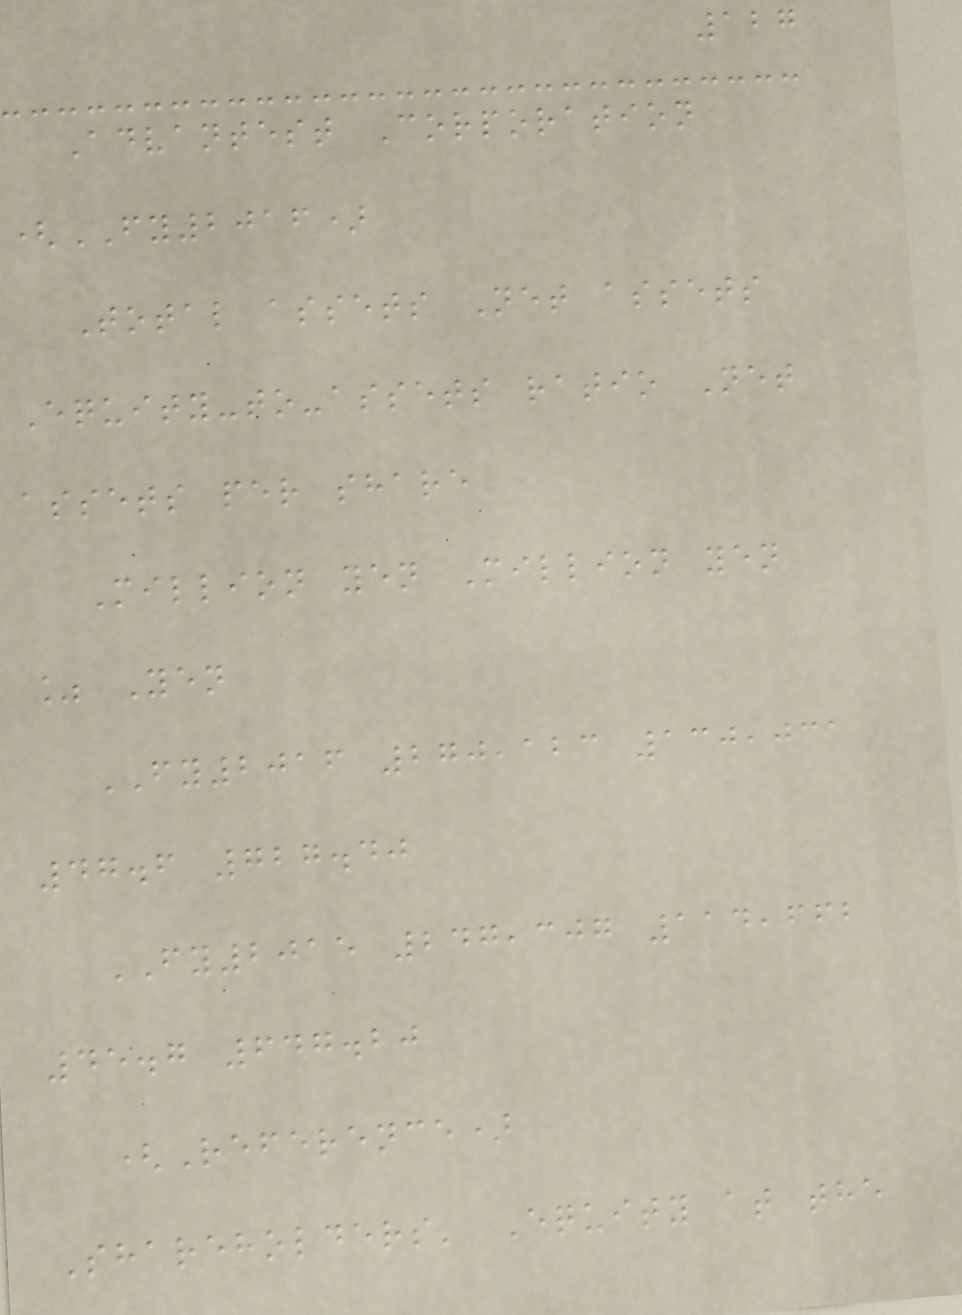127
Advantest Corporation
(FY2016)
Total assets Net assets
Equity-to-assets ratio Net
assets per share
Million yen Million yen
% Yen
FY2016 270,123 130,031
47.6 727.40
FY2015 247,307 114,662
45.7 647.20
(Reference)
Shareholders' Equity at the
